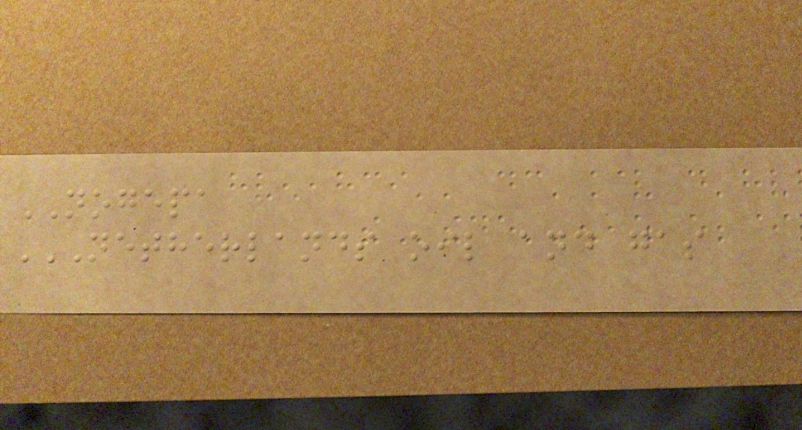NOGEPA
NETHERLANDS OIL AND GAS
